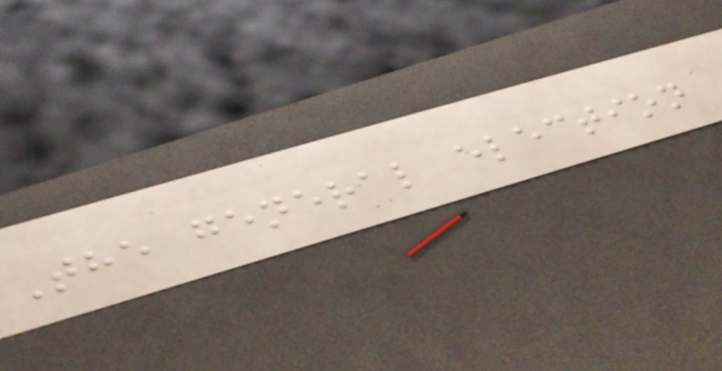The general election
